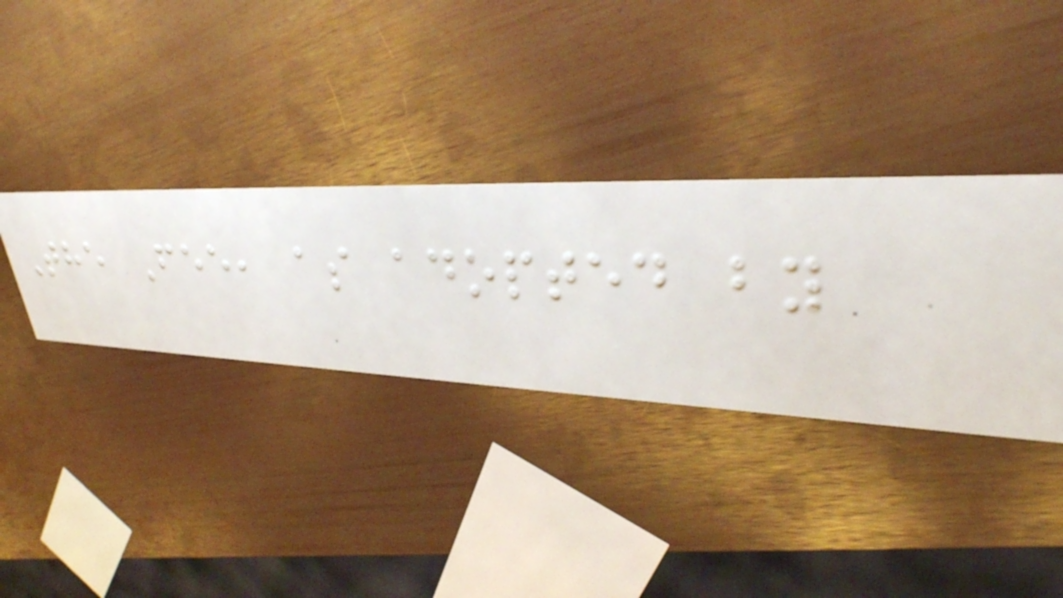The Fee, as adopted by
